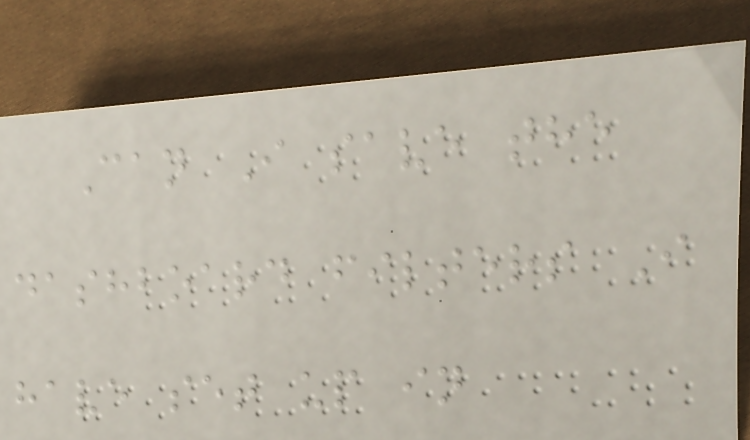Can I save the
dashboard filters I
have set up in
